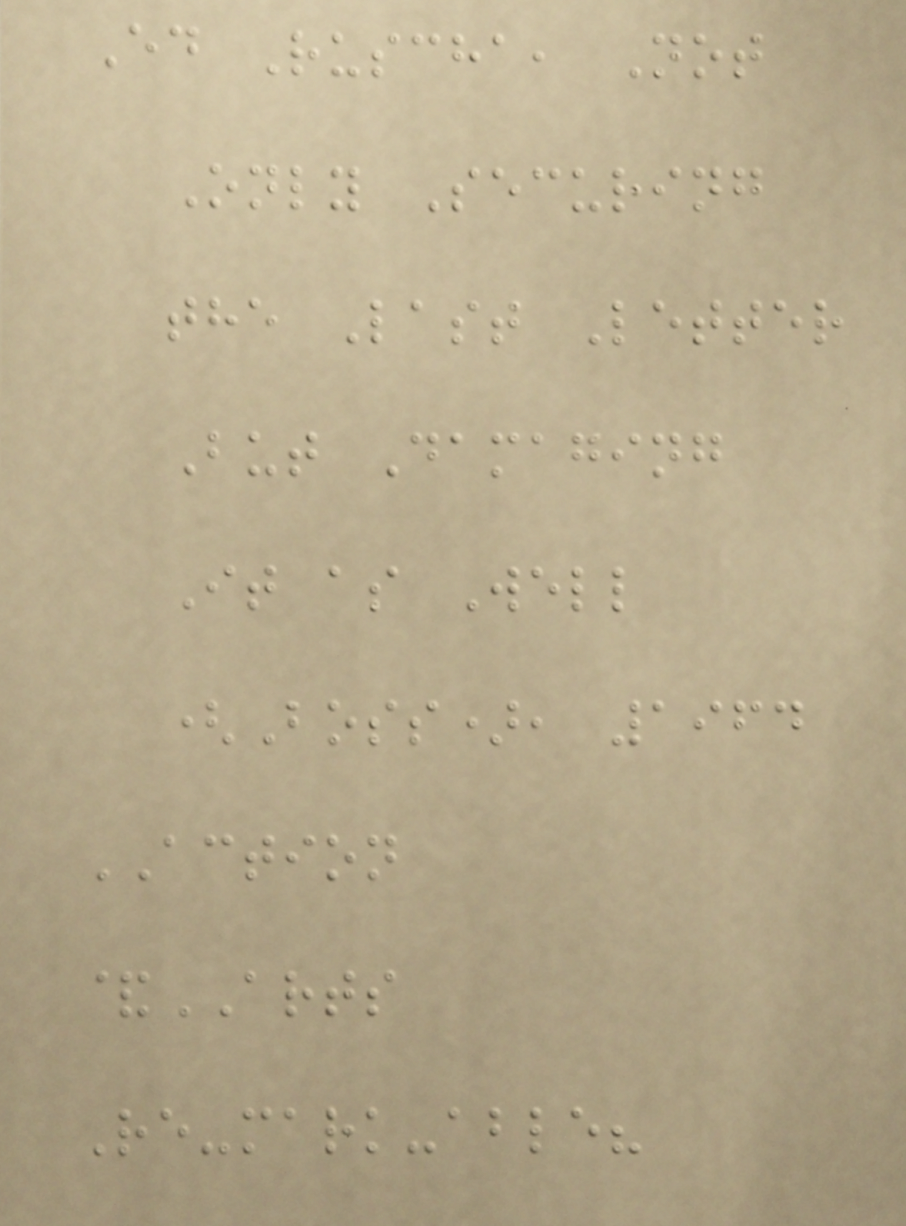Ed Ruscha, Not
Only Securing
the Last Letter
But Damaging
It as Well
(Boss), 1964
ACTION
&ARTS
Re-mark-able?
